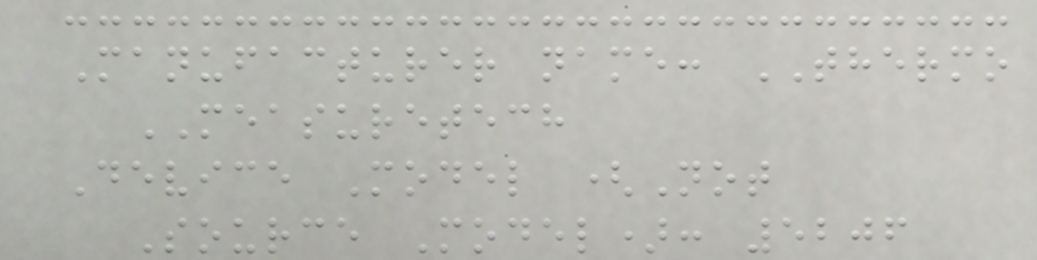Manufacturer name: THERMO
MEASURETECH
Device Model (Not
Source Model): 5206
